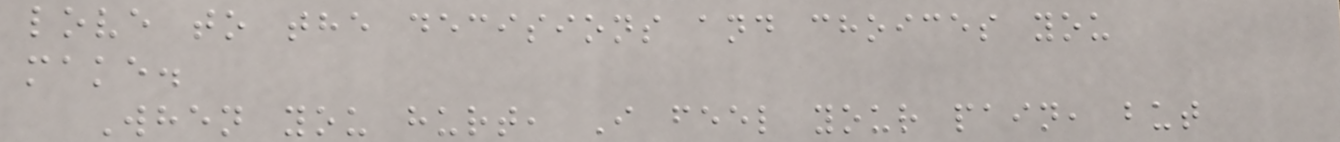love to the decisions and choices you
make.
When you hurt, I feel your pain, but
